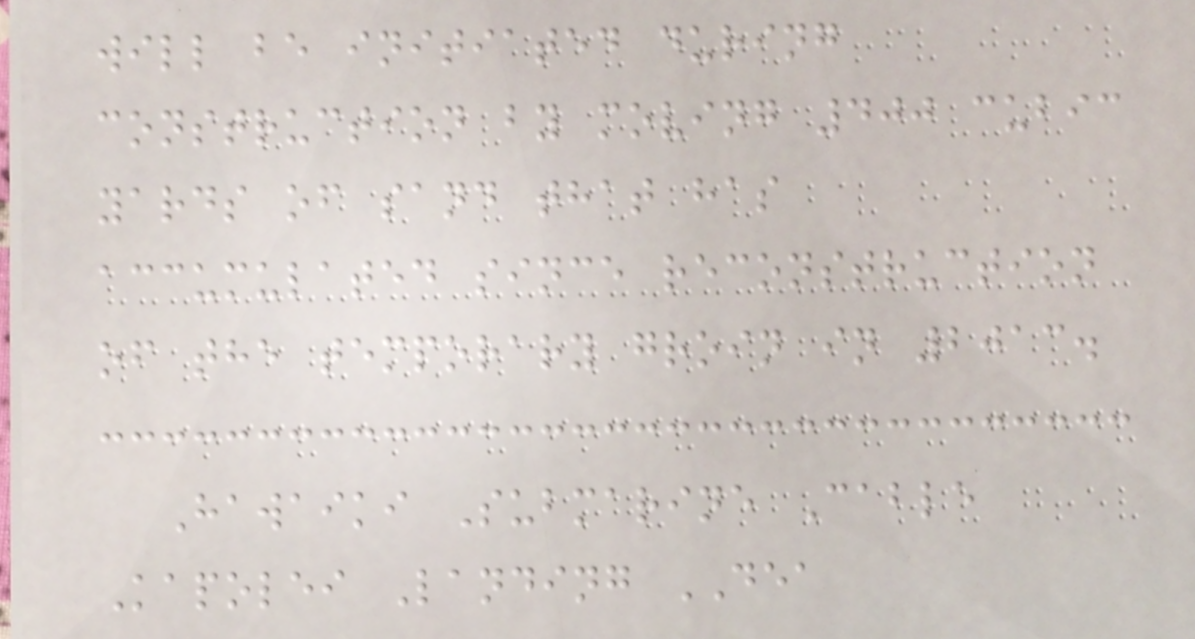will be initiated during
construction by moving 400 cubic
yards of sand that has
accumulated since reconstruction
of the temporary groin in 2013.
Hawaiki Submarine Cable
Kapolei Landing DEA
